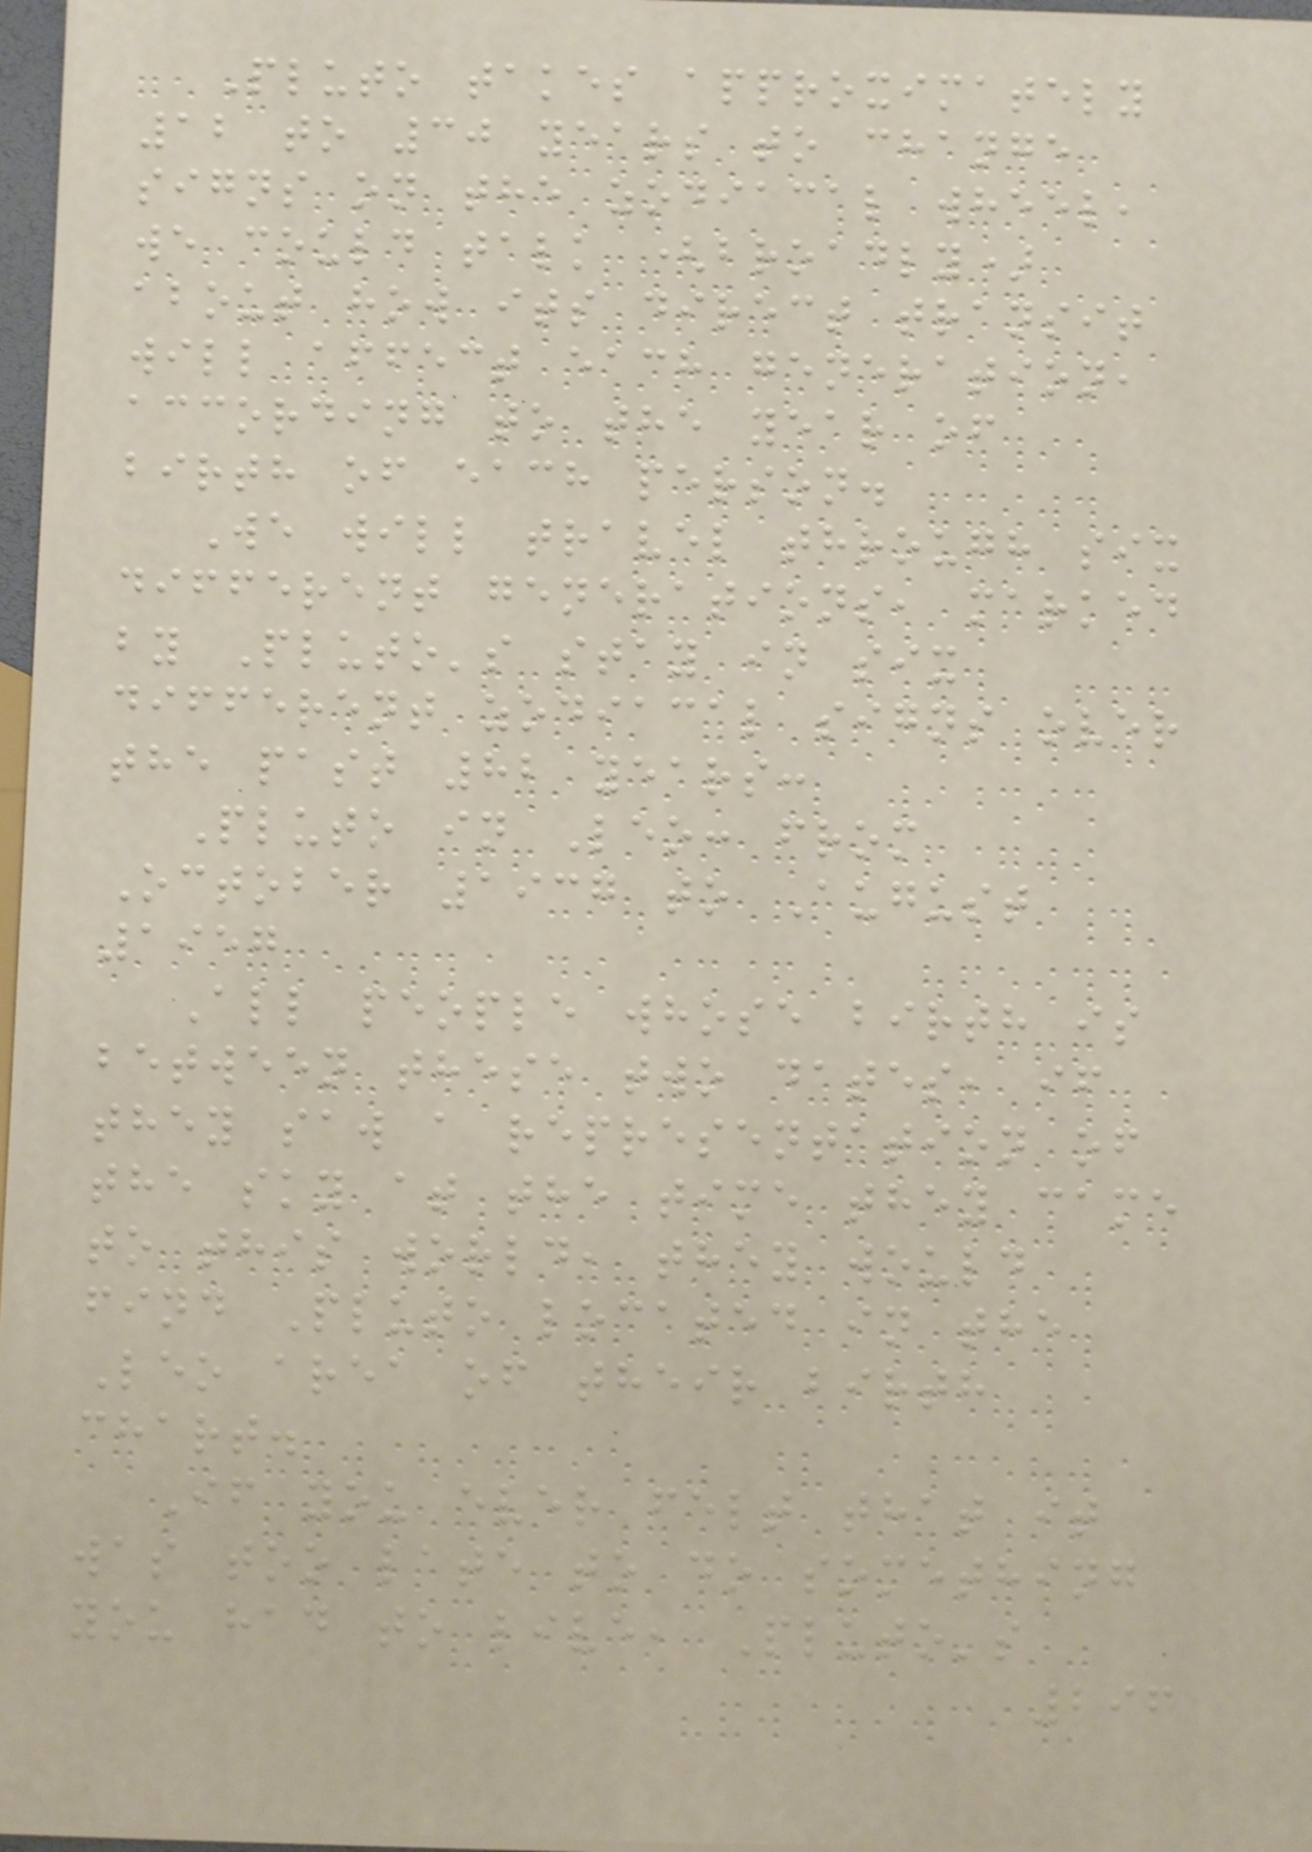Pluto takes approximately
12 to 30 years to change
signs on the zodiacal wheel,
we could talk (broadly)
about how its direct transit
will affect each generation,
according to the year of
birth of each person.
We will travel through six
different generations, marked
by Pluto's stay in six
different zodiacal signs over
the past 82 years:
Pluto in Leo: from
October 1937 to August
1957
All people whose birth is
between these two dates, if
they saw a representation of
the sky at the time they came
to this world, they would
find Pluto located in the
Leo area of their birth
chart.
If you ever felt that it
was too late to do something
you had to live, Pluto's
296
